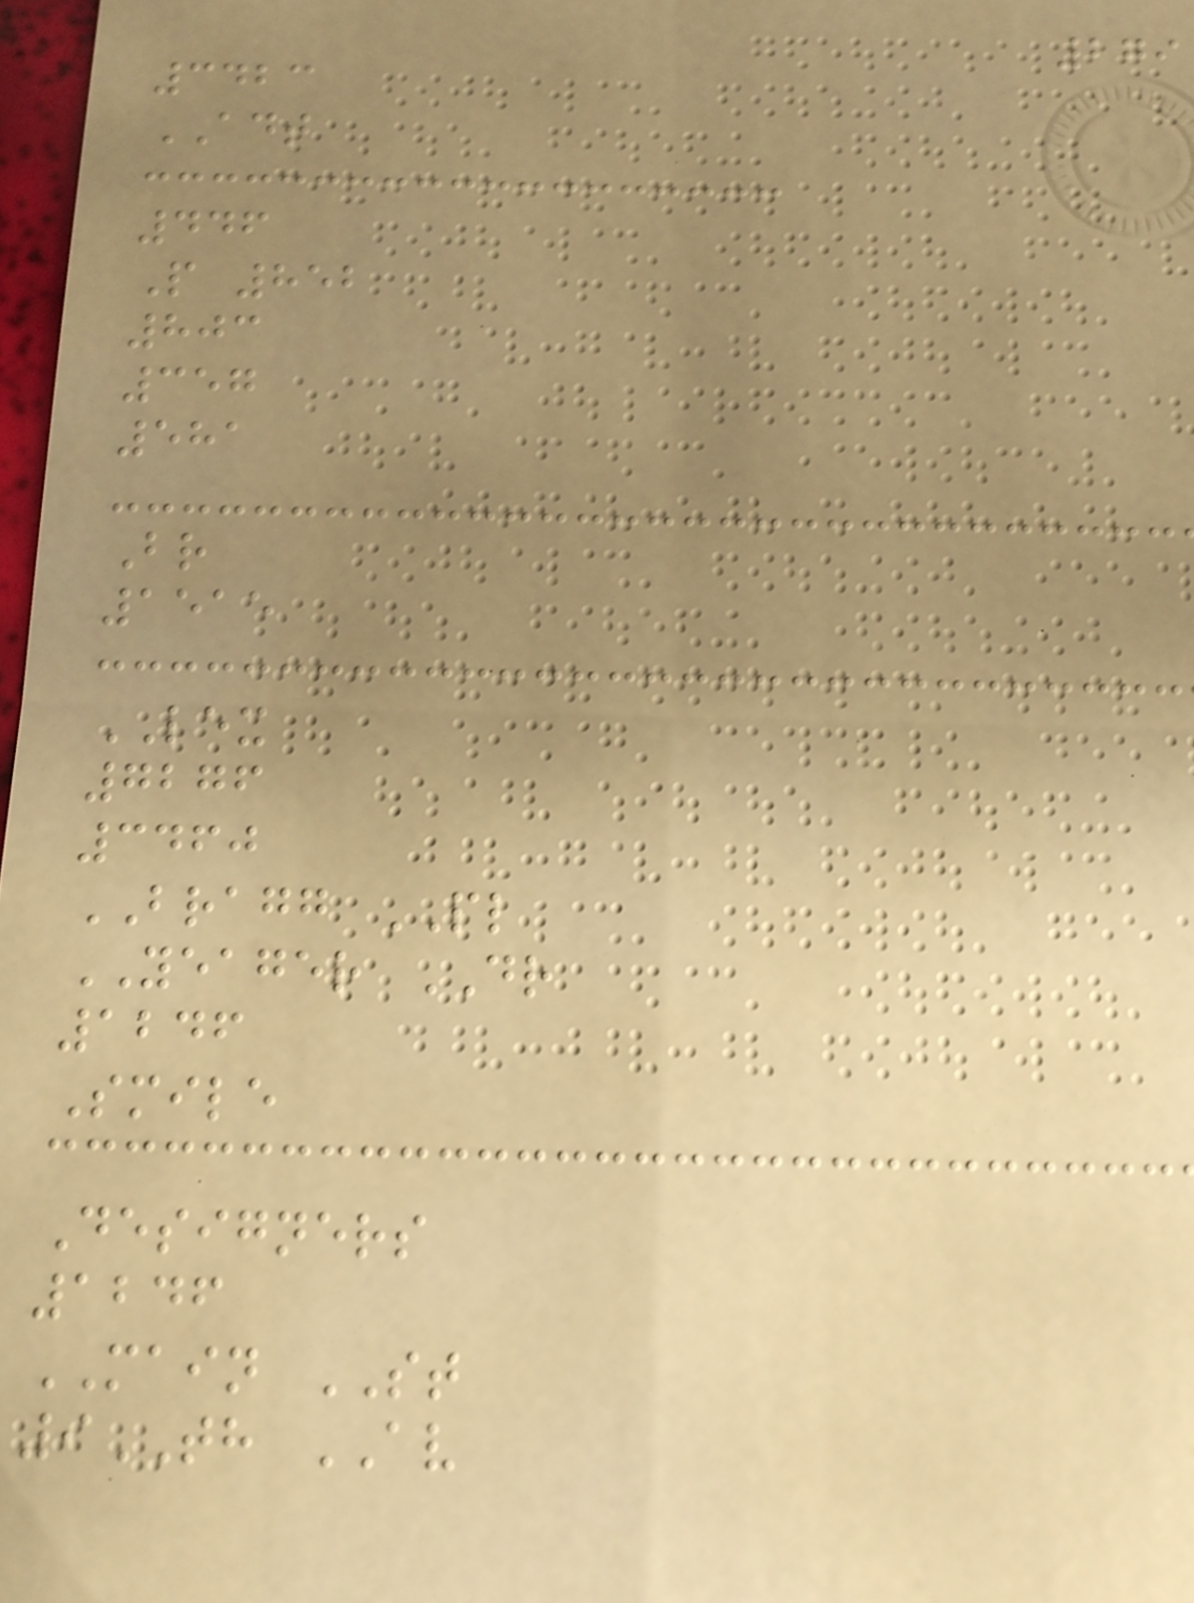279
3423
ADT
446
P 852
803
357
581
Br
1515
LEX
7276
3460
BRAGG PL
YEAGER DR
1246
Smile
Designers
1246
MAIN ST
9TH AV
